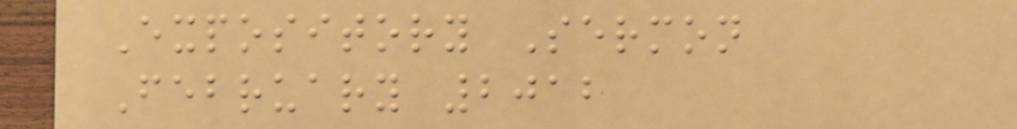Expository Sermon
February 2012
